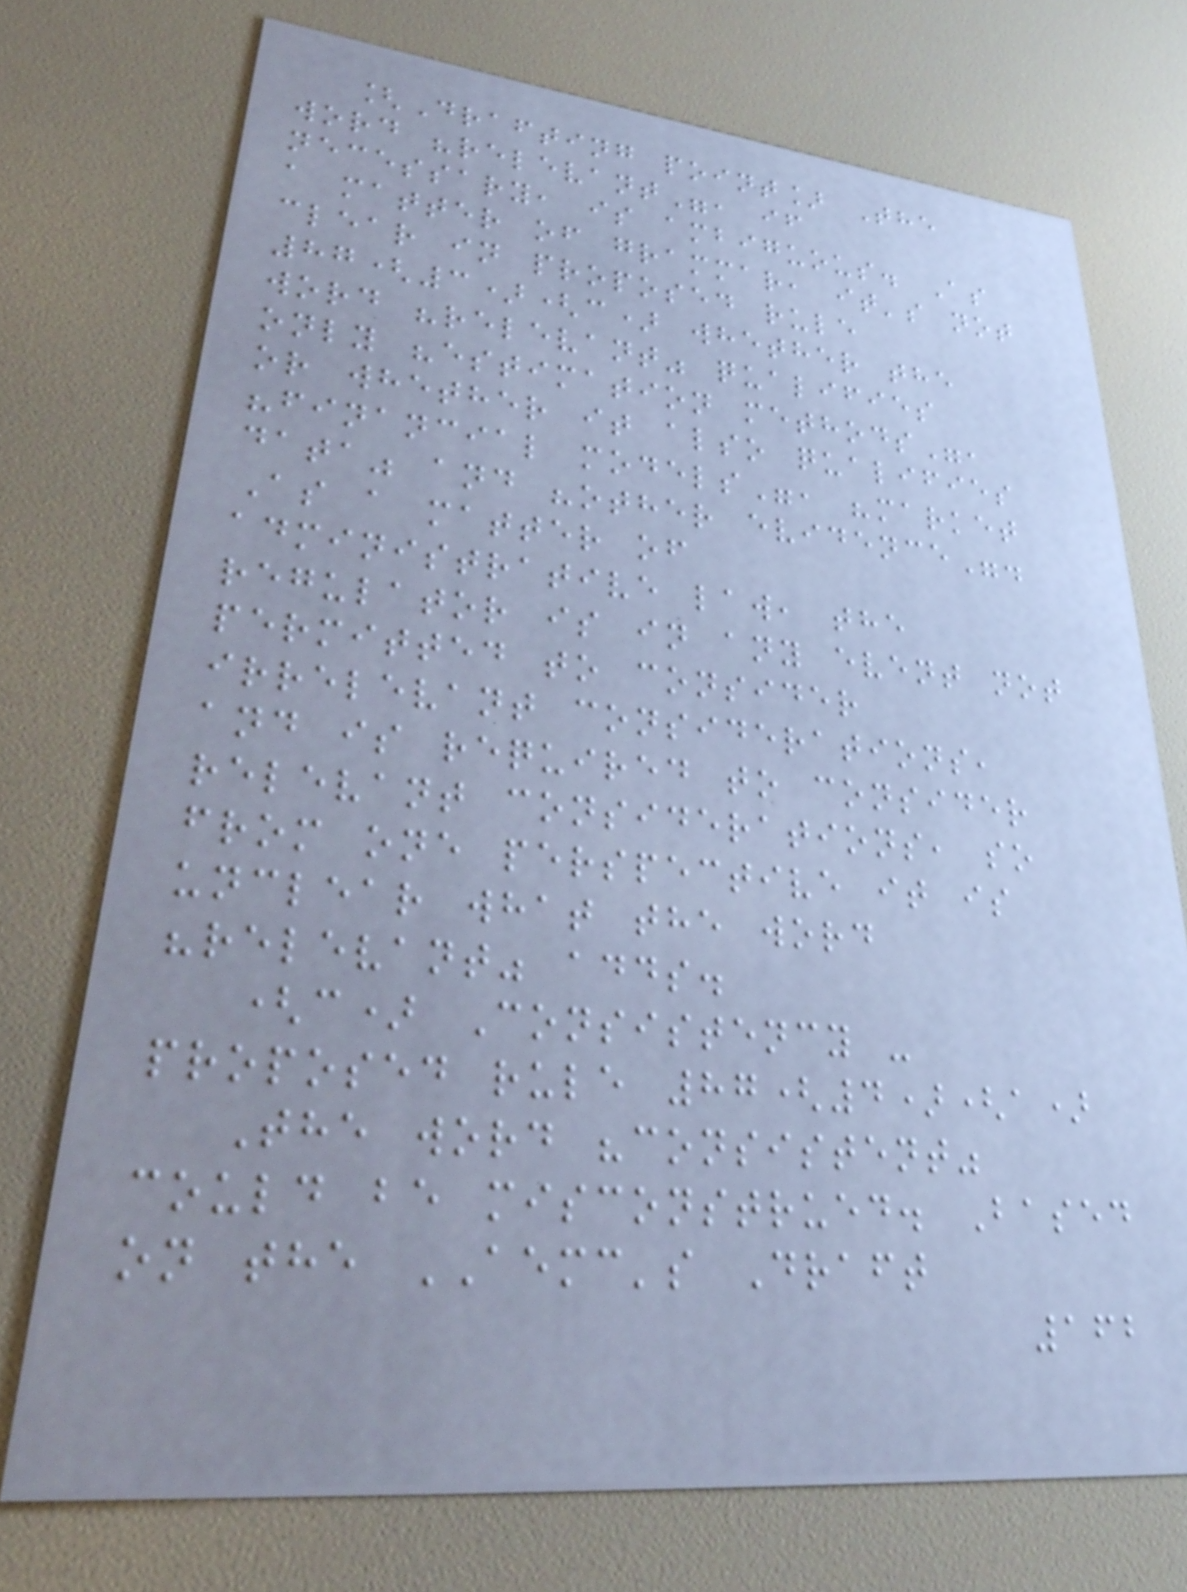[Drafting point] The
word "relevant", if
necessary, is ambiguous. As
a matter of grammar, it's not
clear in proposed rule
87(3)(c) whether the
word "relevant" qualifies
only "estimation methods",
or whether it also qualifies
"financial models", "market
data" and "other evidence".
As a matter of
administrative law, the
regulator is in any event not
permitted to consider
irrelevant considerations,
and is required to consider
relevant considerations, so
from one perspective it is
unclear what the word
"relevant" adds.
(c) Consistency -
proposed rule 87(4)(a)
The word "consistent"
could be misconstrued. Based
on the AEMC's Draft
162
